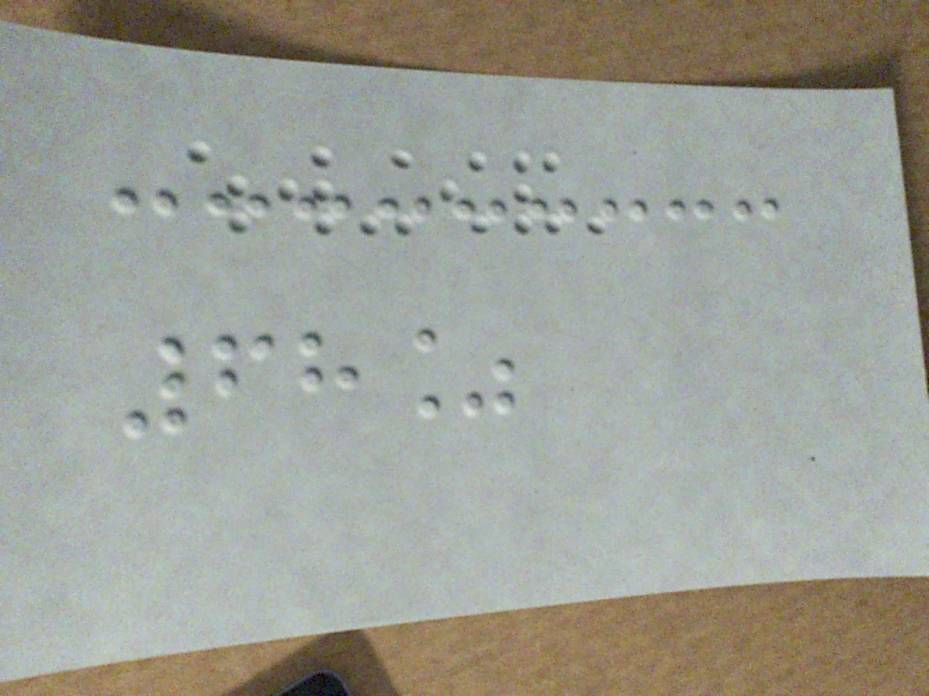68%
